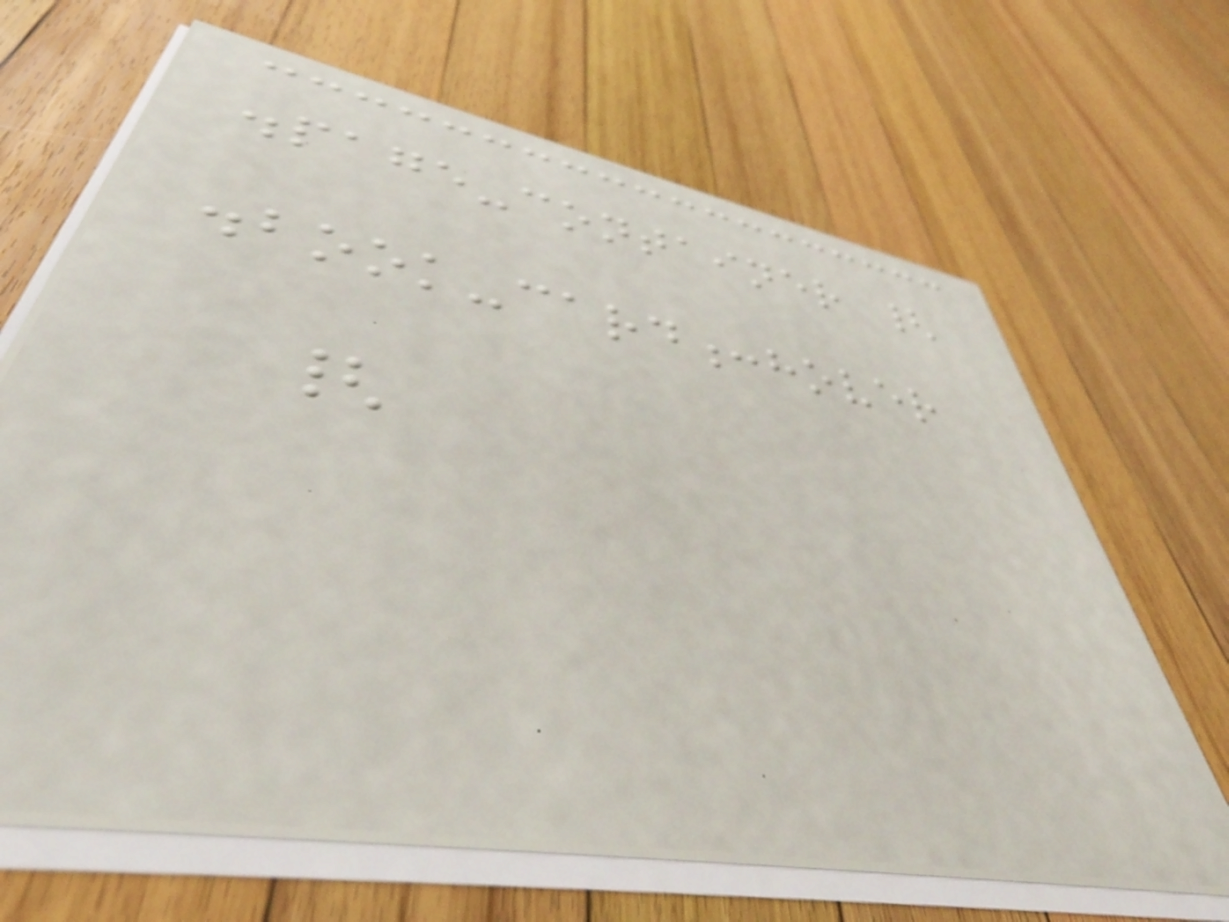.page-container {
.book-card:hover
{
